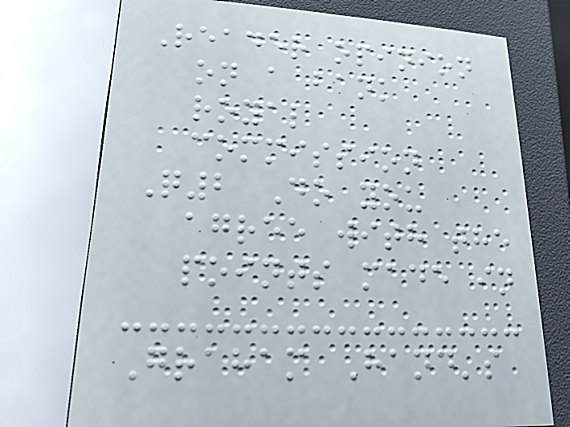Reader opinion
on a bank
royal
commission
Q2 Do you
agree with the
points made in
Graham Hand's
